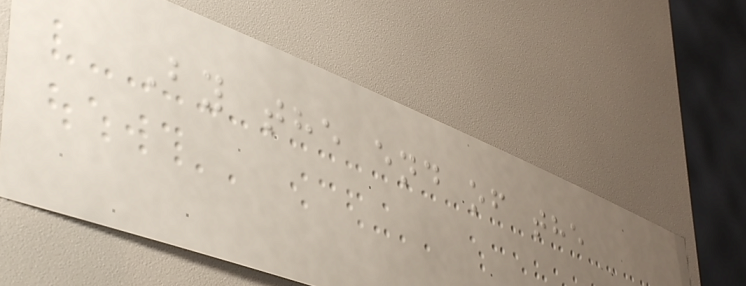By the end of the
